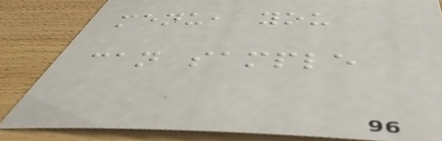menu, you
can sample
